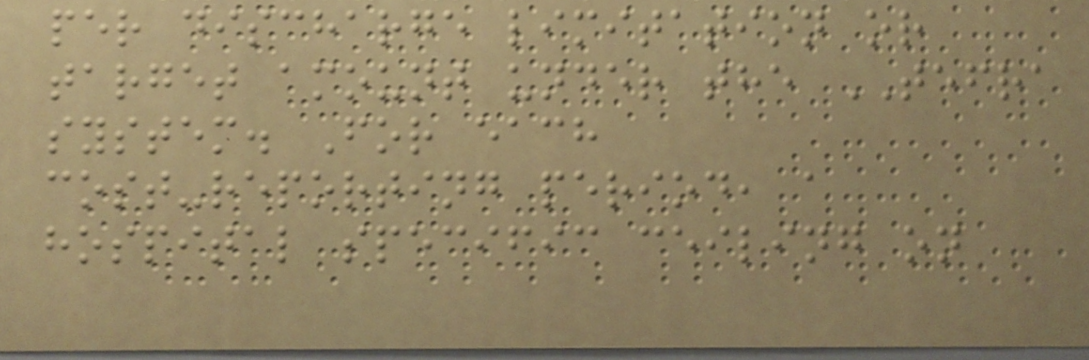per discharge limitation or
target amount under the TEFRA
system. For each
cost-reporting period, a
hospital specific ceiling on
